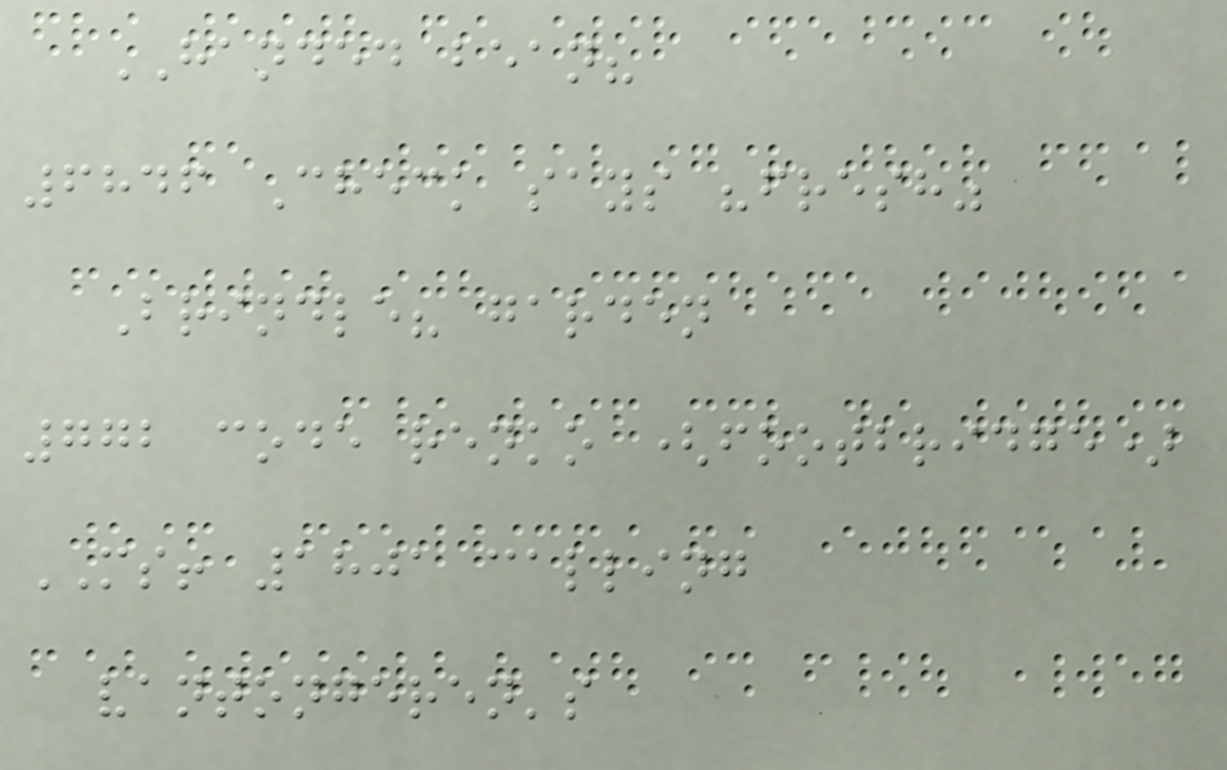HANDED bean?
6846 Check says "fresh"
Brindle? garden
772 code renko (footbridge)
MS! 1801 calling
vantongeren's
